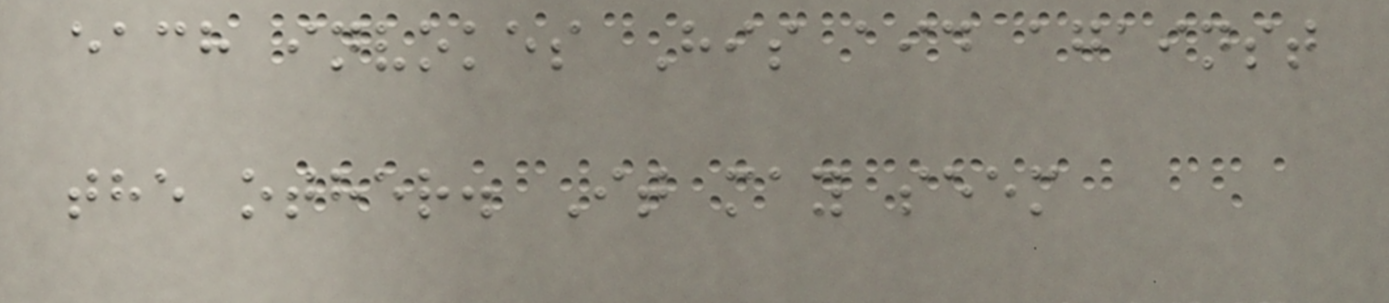each invokes His aid against
the other. It may seem
